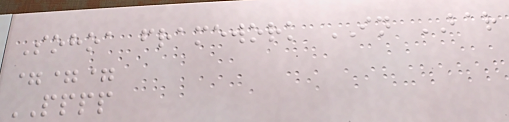Sohoa framework IN BAR
===
PPPP
